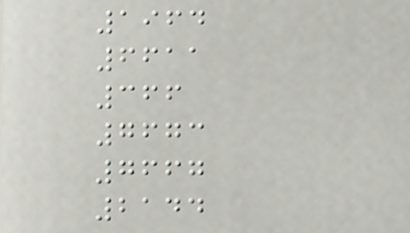1964
6611
366
7673
7667
2144
